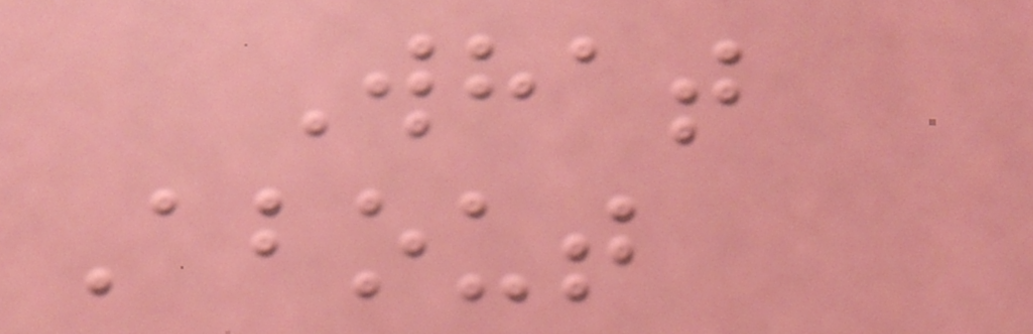What
About
